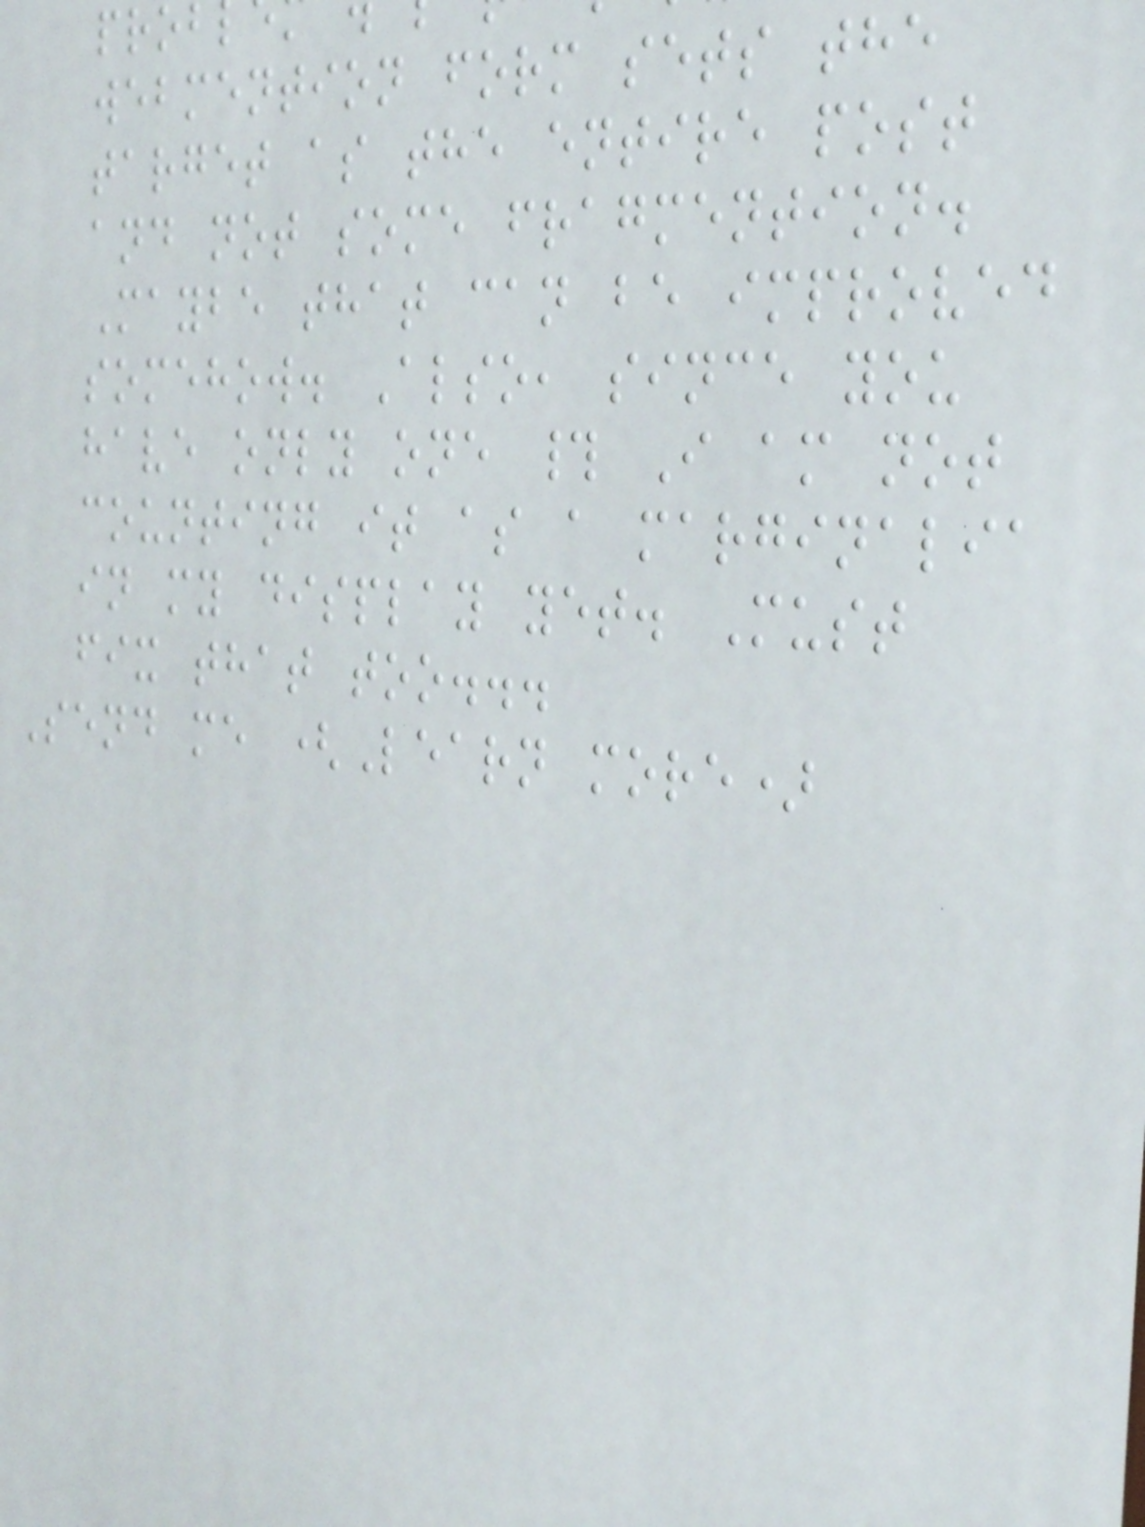webmention form sets the
target as the entire post
and not some fragmention.
Maybe that can be improved
somehow. Also, since you
have only one # I am not
counting it as a marginalia
in my display yet. Must
fix that too...
Send me (Learn more)
